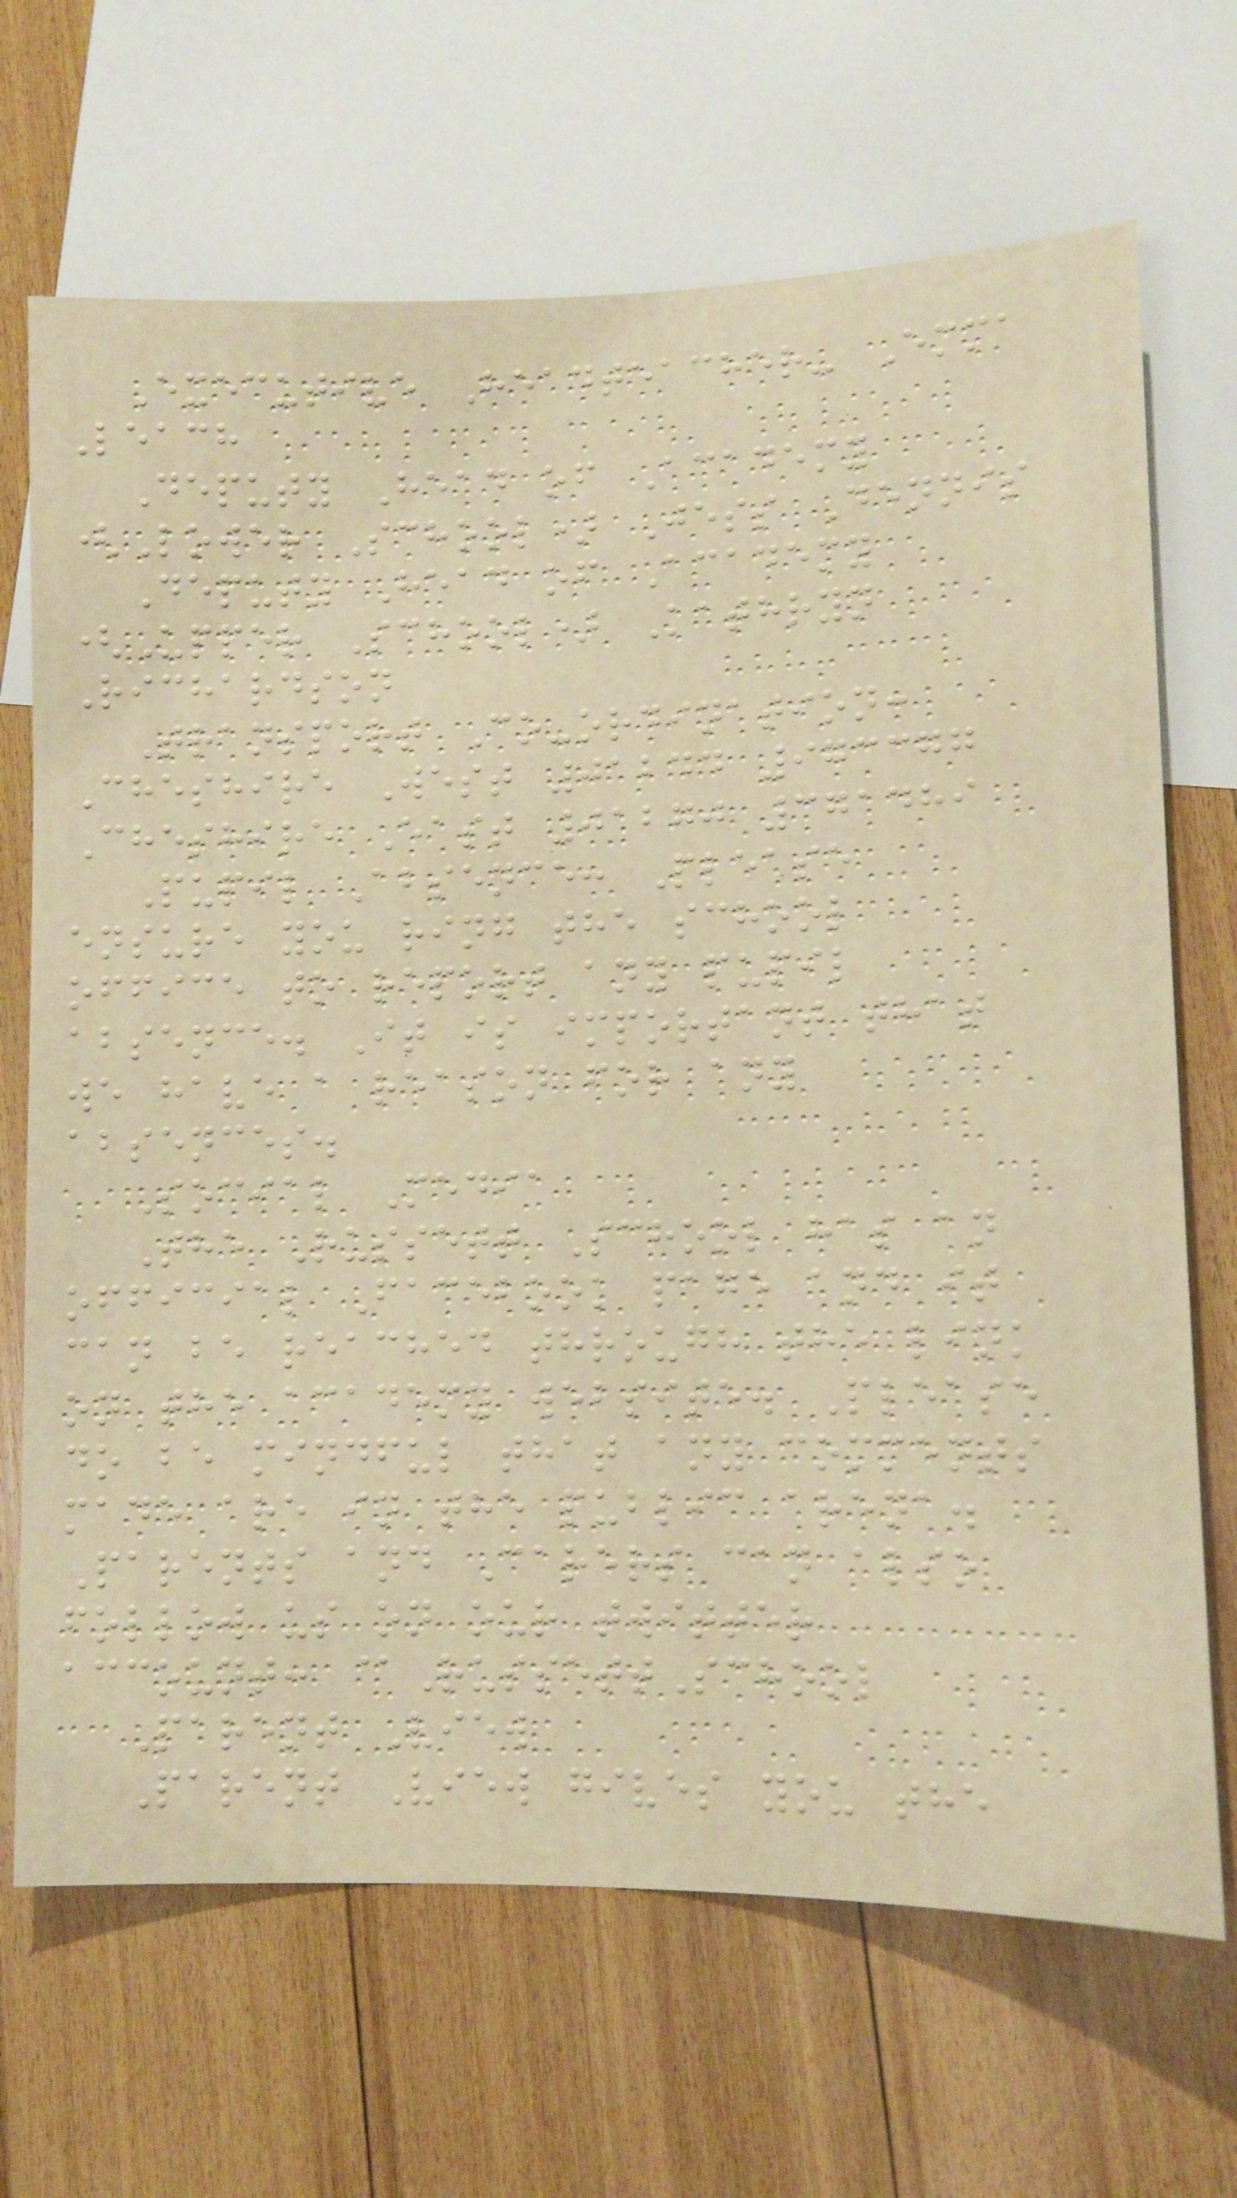Executive Headteacher- Emma
Leach
Deputy Head of Academy
(Lower School) Jess Dennis
Deputy Head of Academy
(Upper School) Kathryn
Richardson
Transport Co-ordination:
Cheshire West 01244 973377
Cheshire East 01270 371489
Pupil Absence: Please
ensure you ring the school
office to report any pupil
absence. It is important that
we have a reason for any
absences.
Social Media
The Russett School has an
official Facebook page and it
can be reached through the link
on the academy website. Please
do be mindful that any comments
made are in the public arena.
Parents and Carers can also
follow us on our twitter
account: @RussettSchool
Parent View
Parent View gives you the
